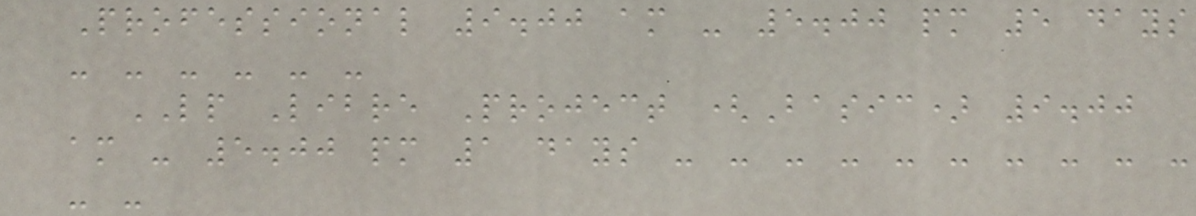Professional 9.00 am - 5.00 pm 5 days
- - - - - -
LP Libre Project (Basic) 9.00
am - 5.00 pm 1 days - - - - - - - - - -
- -
